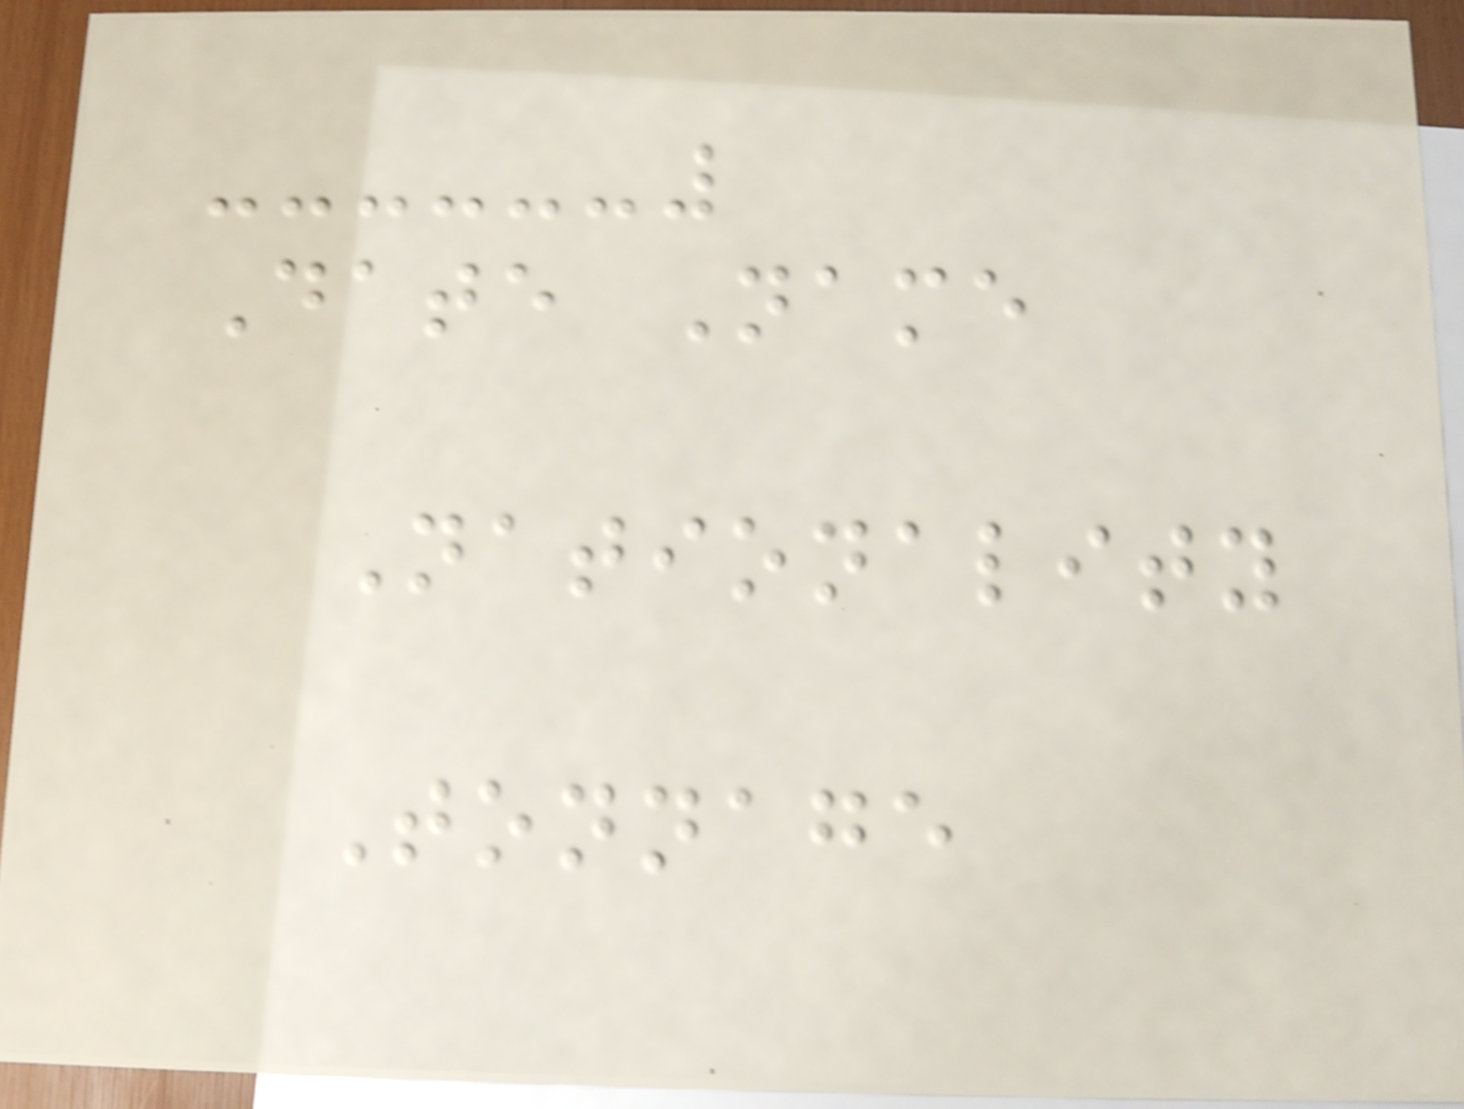Date Name
Nationality
Tonnage
